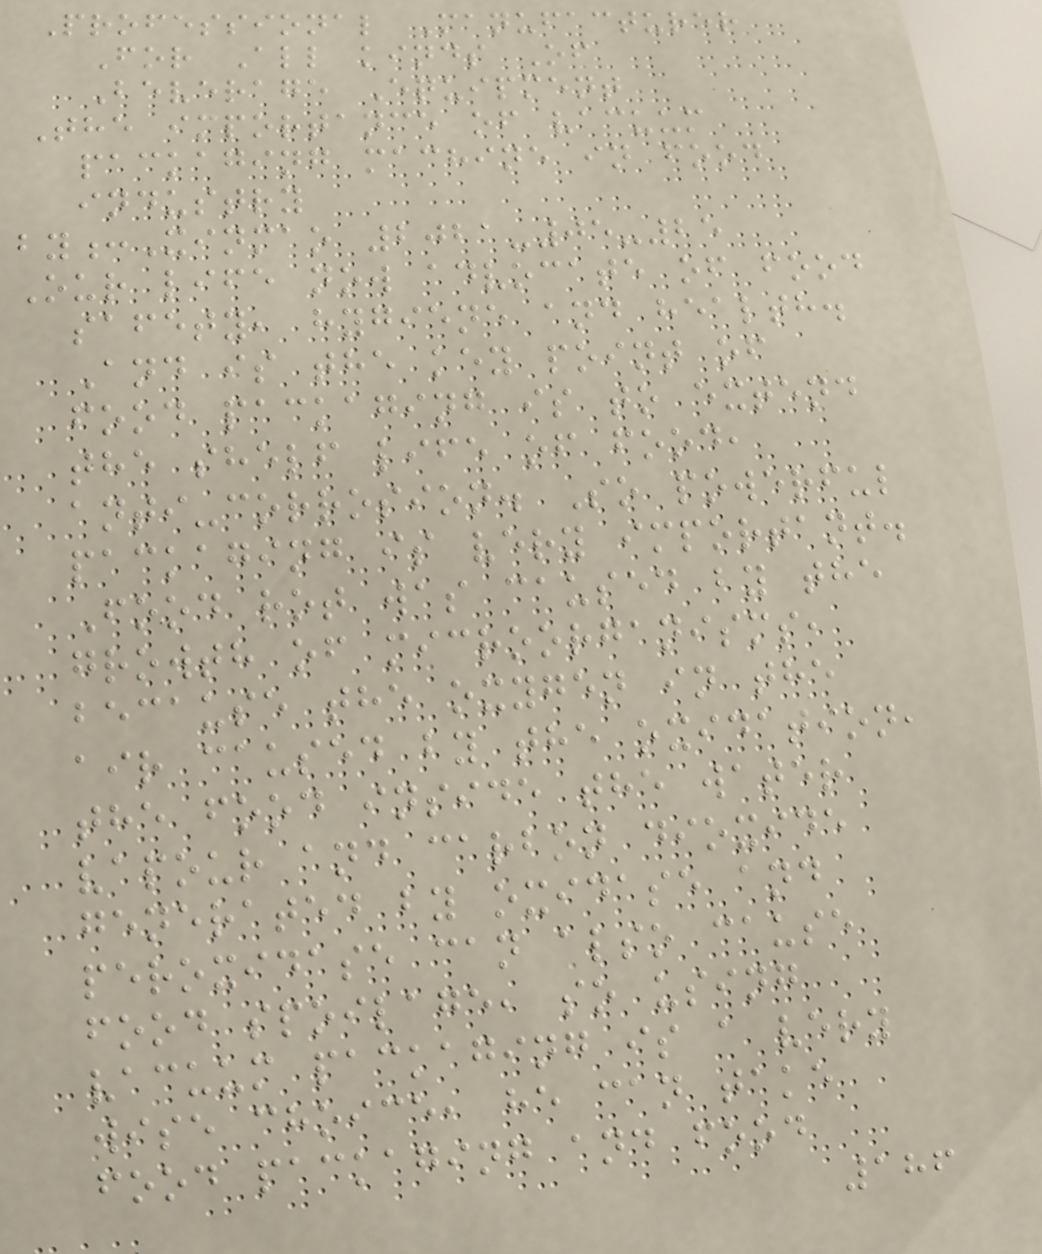Professional Manufacturer
For All kinds Of
Beverage Equipment
The importance of vacuum
packaging machine in food
industry
by:Xinmao 2021-05-25
Our life now advocate of food
safety, hygiene and health.
And is the key point of
food packaging is to extend
the shelf life of food,
anti-corrosion. So powerful
packaging is very important.
Food rot was caused by the
growth of microorganisms,
because the oxygen in the
air caused by the oxidation,
the food inside the water
vapour and carbon dioxide
generated by oxidase and
peroxidase can also cause
food spoilage, so using
vacuum packaging is a very
wise choice, he can take
food packaging and food
186
